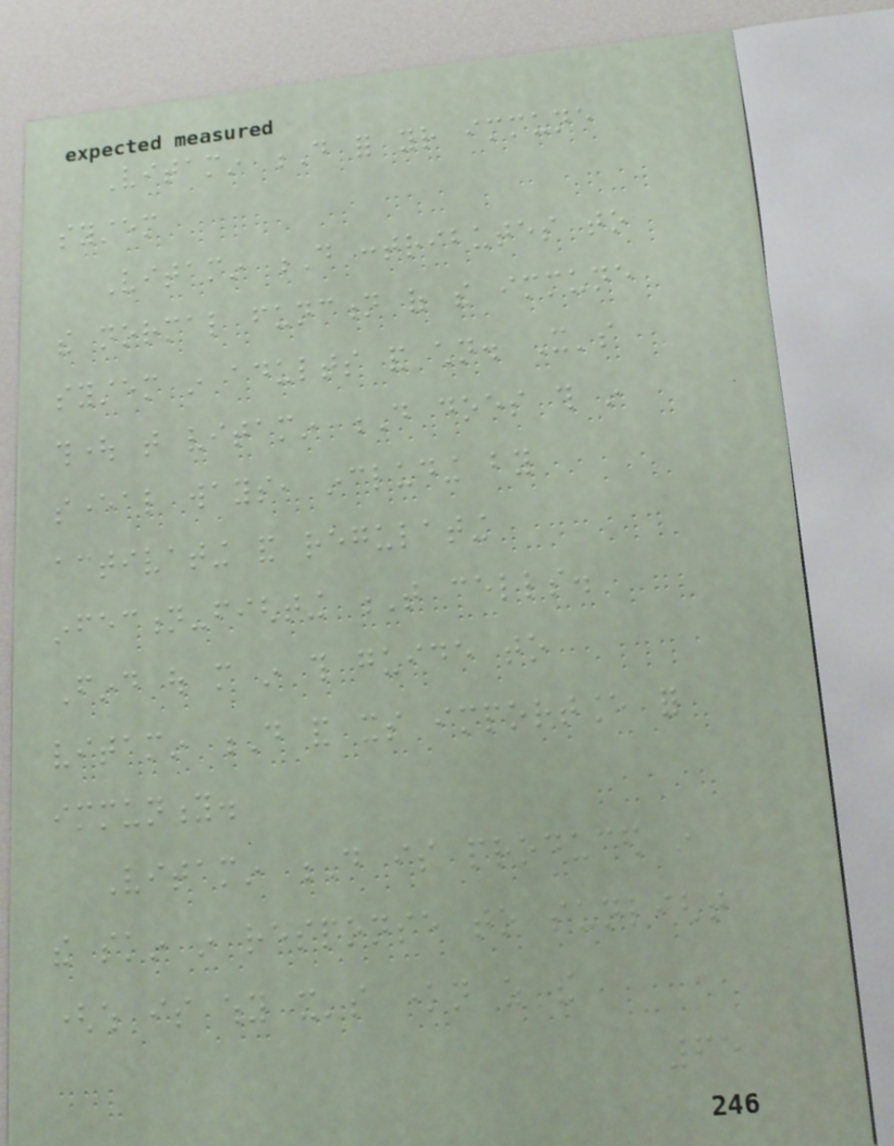Vitamin D for your immune
system
Vitamin D contributes to
the normal function of the immune
system in adults and children. It's
thought that vitamin D does this in
several ways, including by
activating and regulating
infection-fighting T cells.
Find out more in this guide to
vitamin D and its importance for
immunity.
Vitamin D is produced in
the skin in response to sunlight
(which is why it's known as the
65
